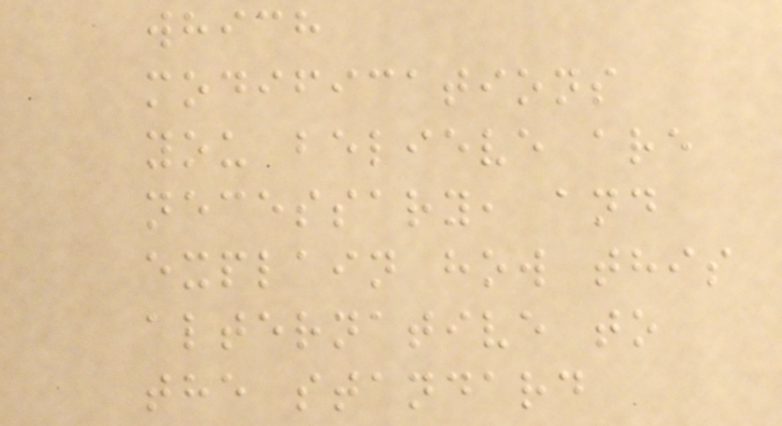which
modifications
you believe are
necessary, and
explain how this
alternative to
the standard
